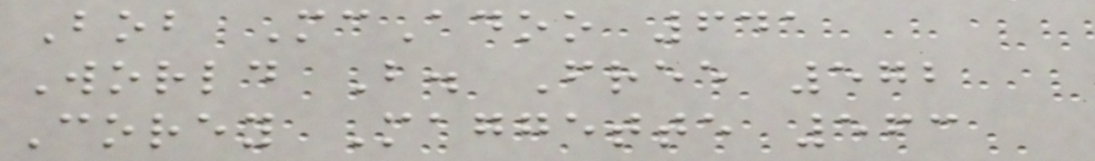Bob McAdoo 641
World B. Free 572
Corey Maggette 563
